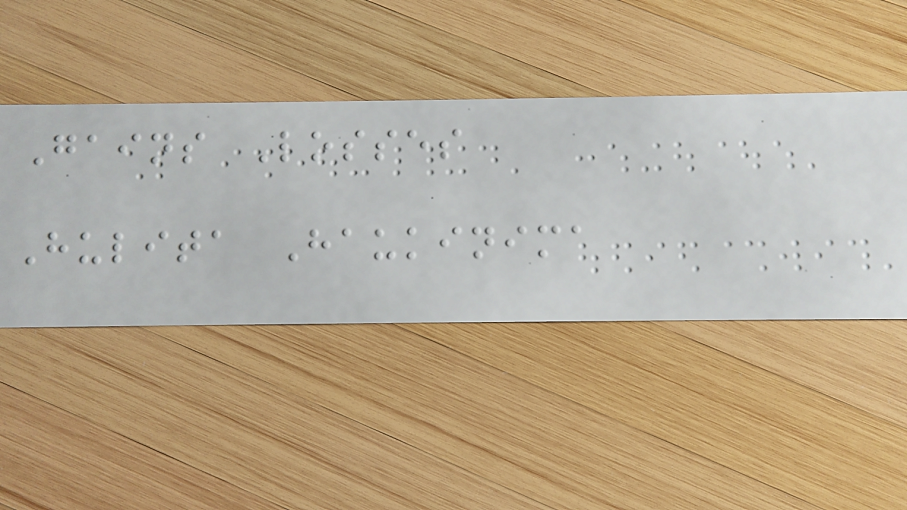Gains Losses
Hulita Haukinima
